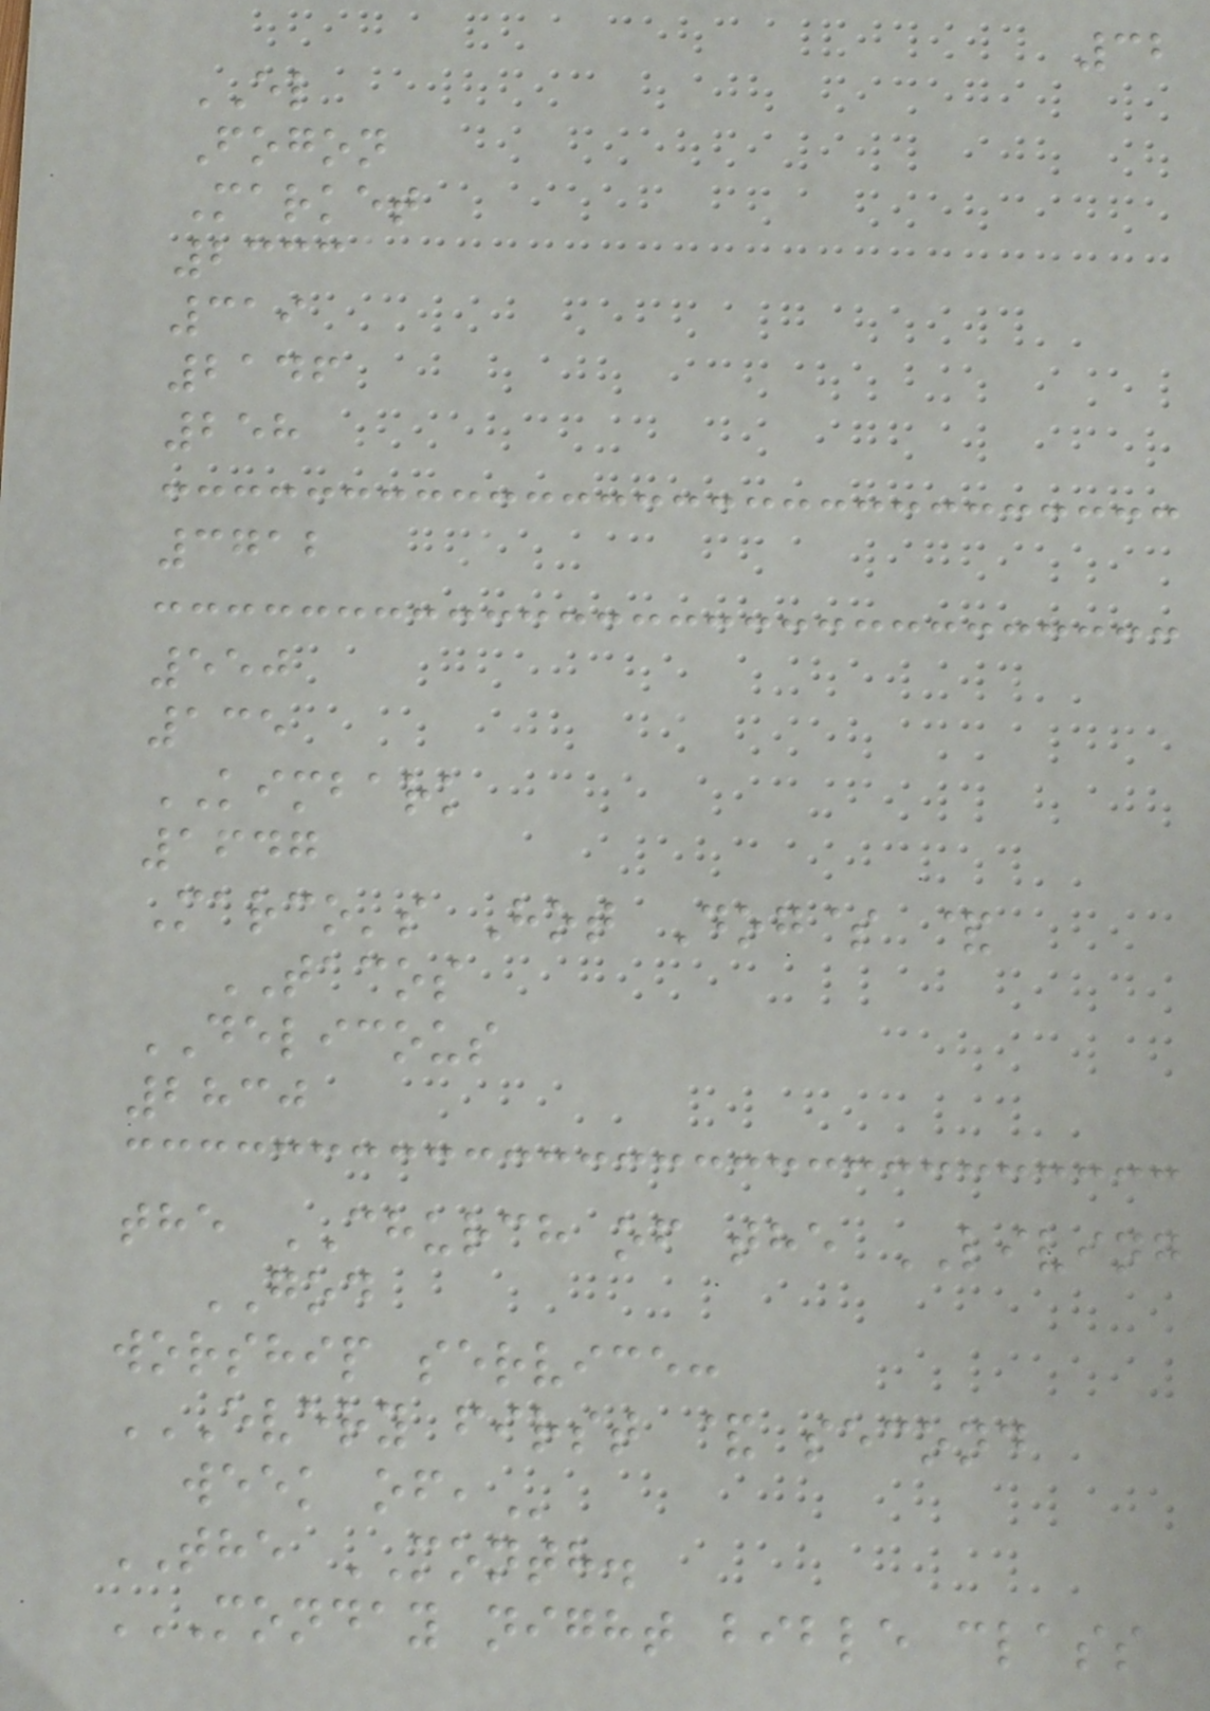32
EL
Fogon
Market
2333
319
2146
258
3712
550
135
KIMBARK
1647
Marco's Hot Dog$ &
TACOS
DELICOUS
2830
the CHURCH of the LIVING
GOD
worship service:
EVERY FIRST & SECOND
WEEK OF,
THE MONTH.
MONDAY NIGHT BIBLE CLASS
